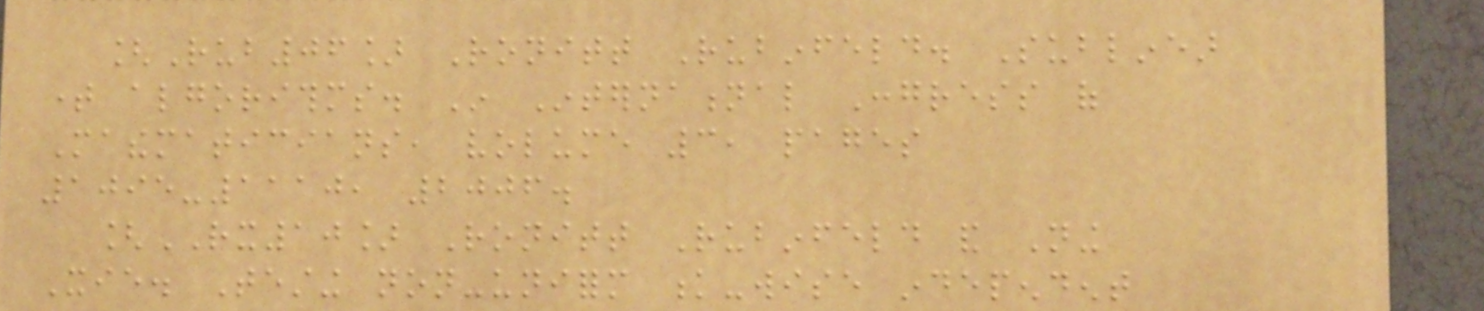[Rub06] Ronitt Rubinfeld. Sublinear
time algorithms. In International Congress of
Mathematicians, volume 3, pages
1095-1110, 2006.
[RX10] Ronitt Rubinfeld and Ning
Xie. Testing non-uniform k-wise independent
